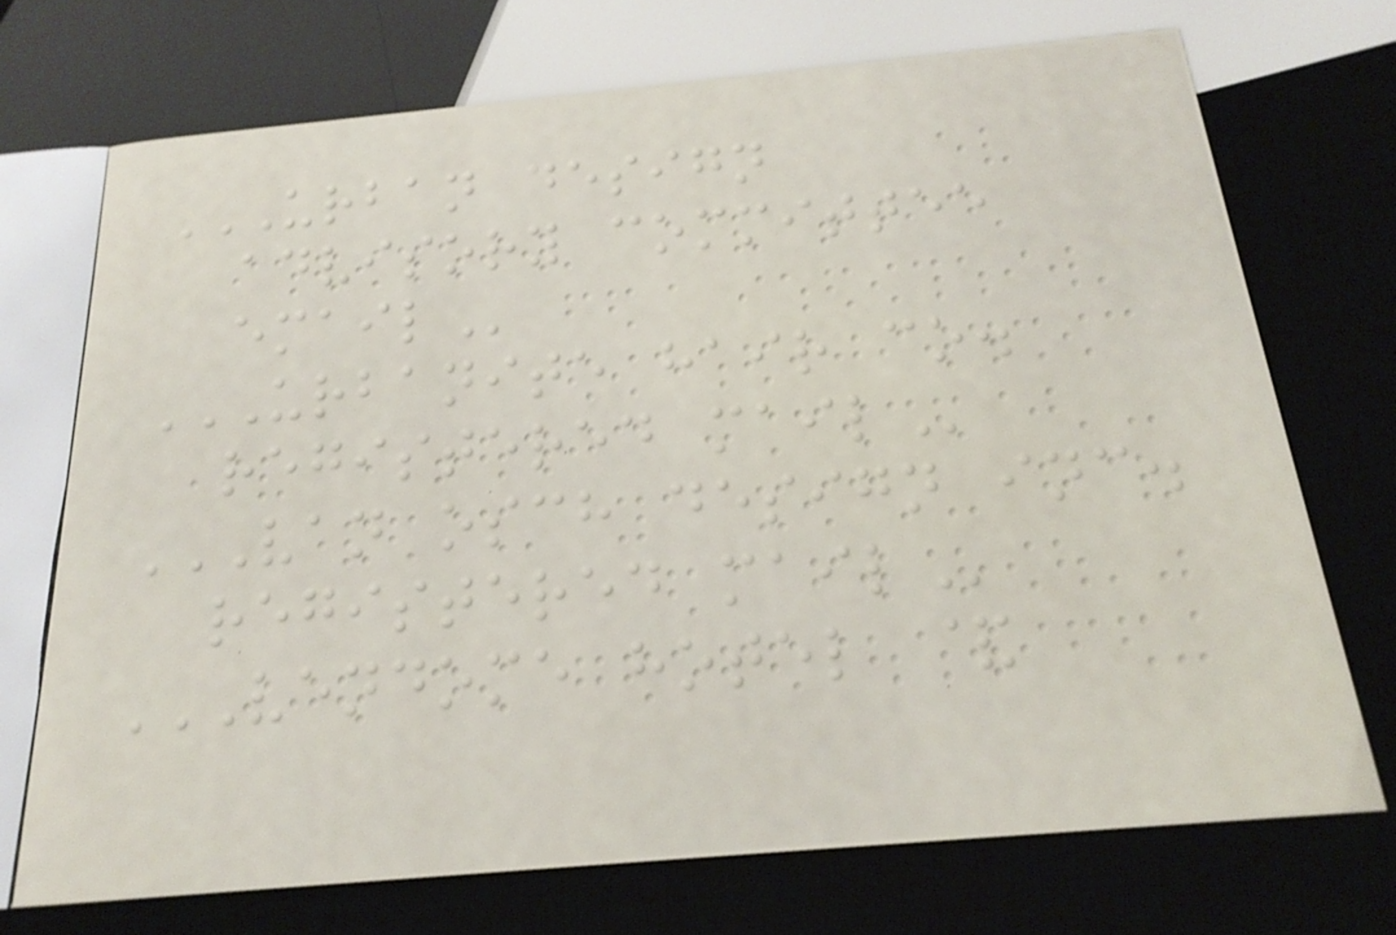URBAN DESIGN
ADVISORY COMMITTEE
EMAIL
URBANITE HAIR CO.
REGISTERED MAIL
VAN OSCH DESIGN INC.
REGISTERED MAIL
VENDOME HOTEL &
